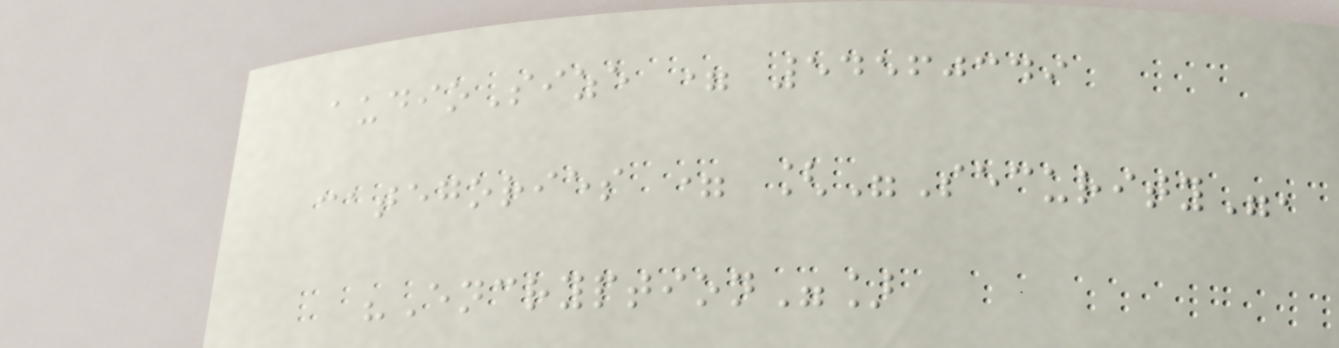audioSize = 54560349
categories = ["Security",
"Encryption"]
